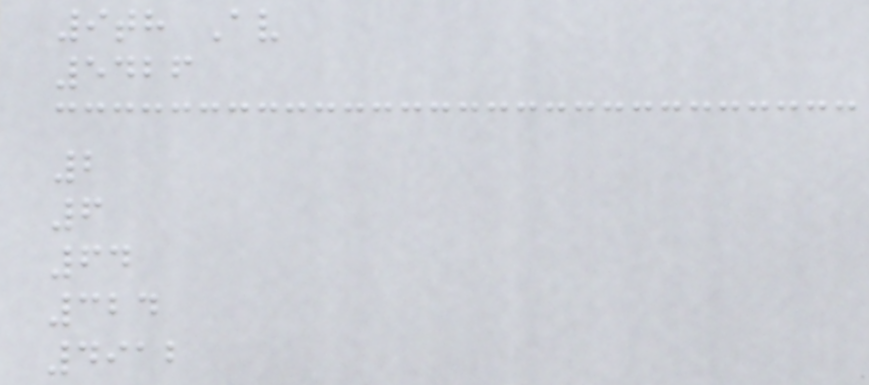9th Av
5426
2
6
64
324
4912
